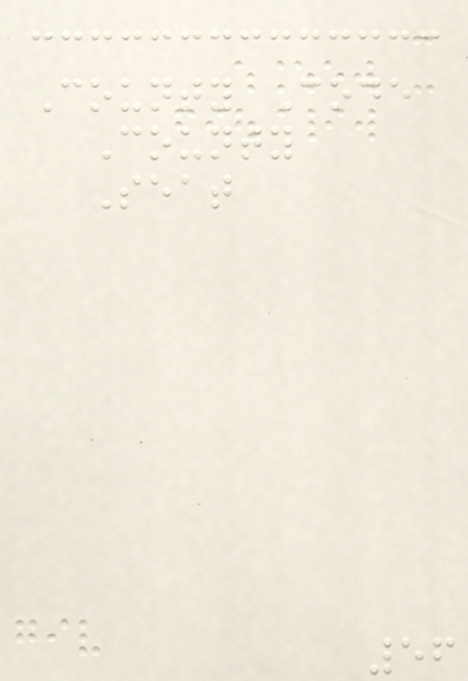County Code
County
Seat
56
